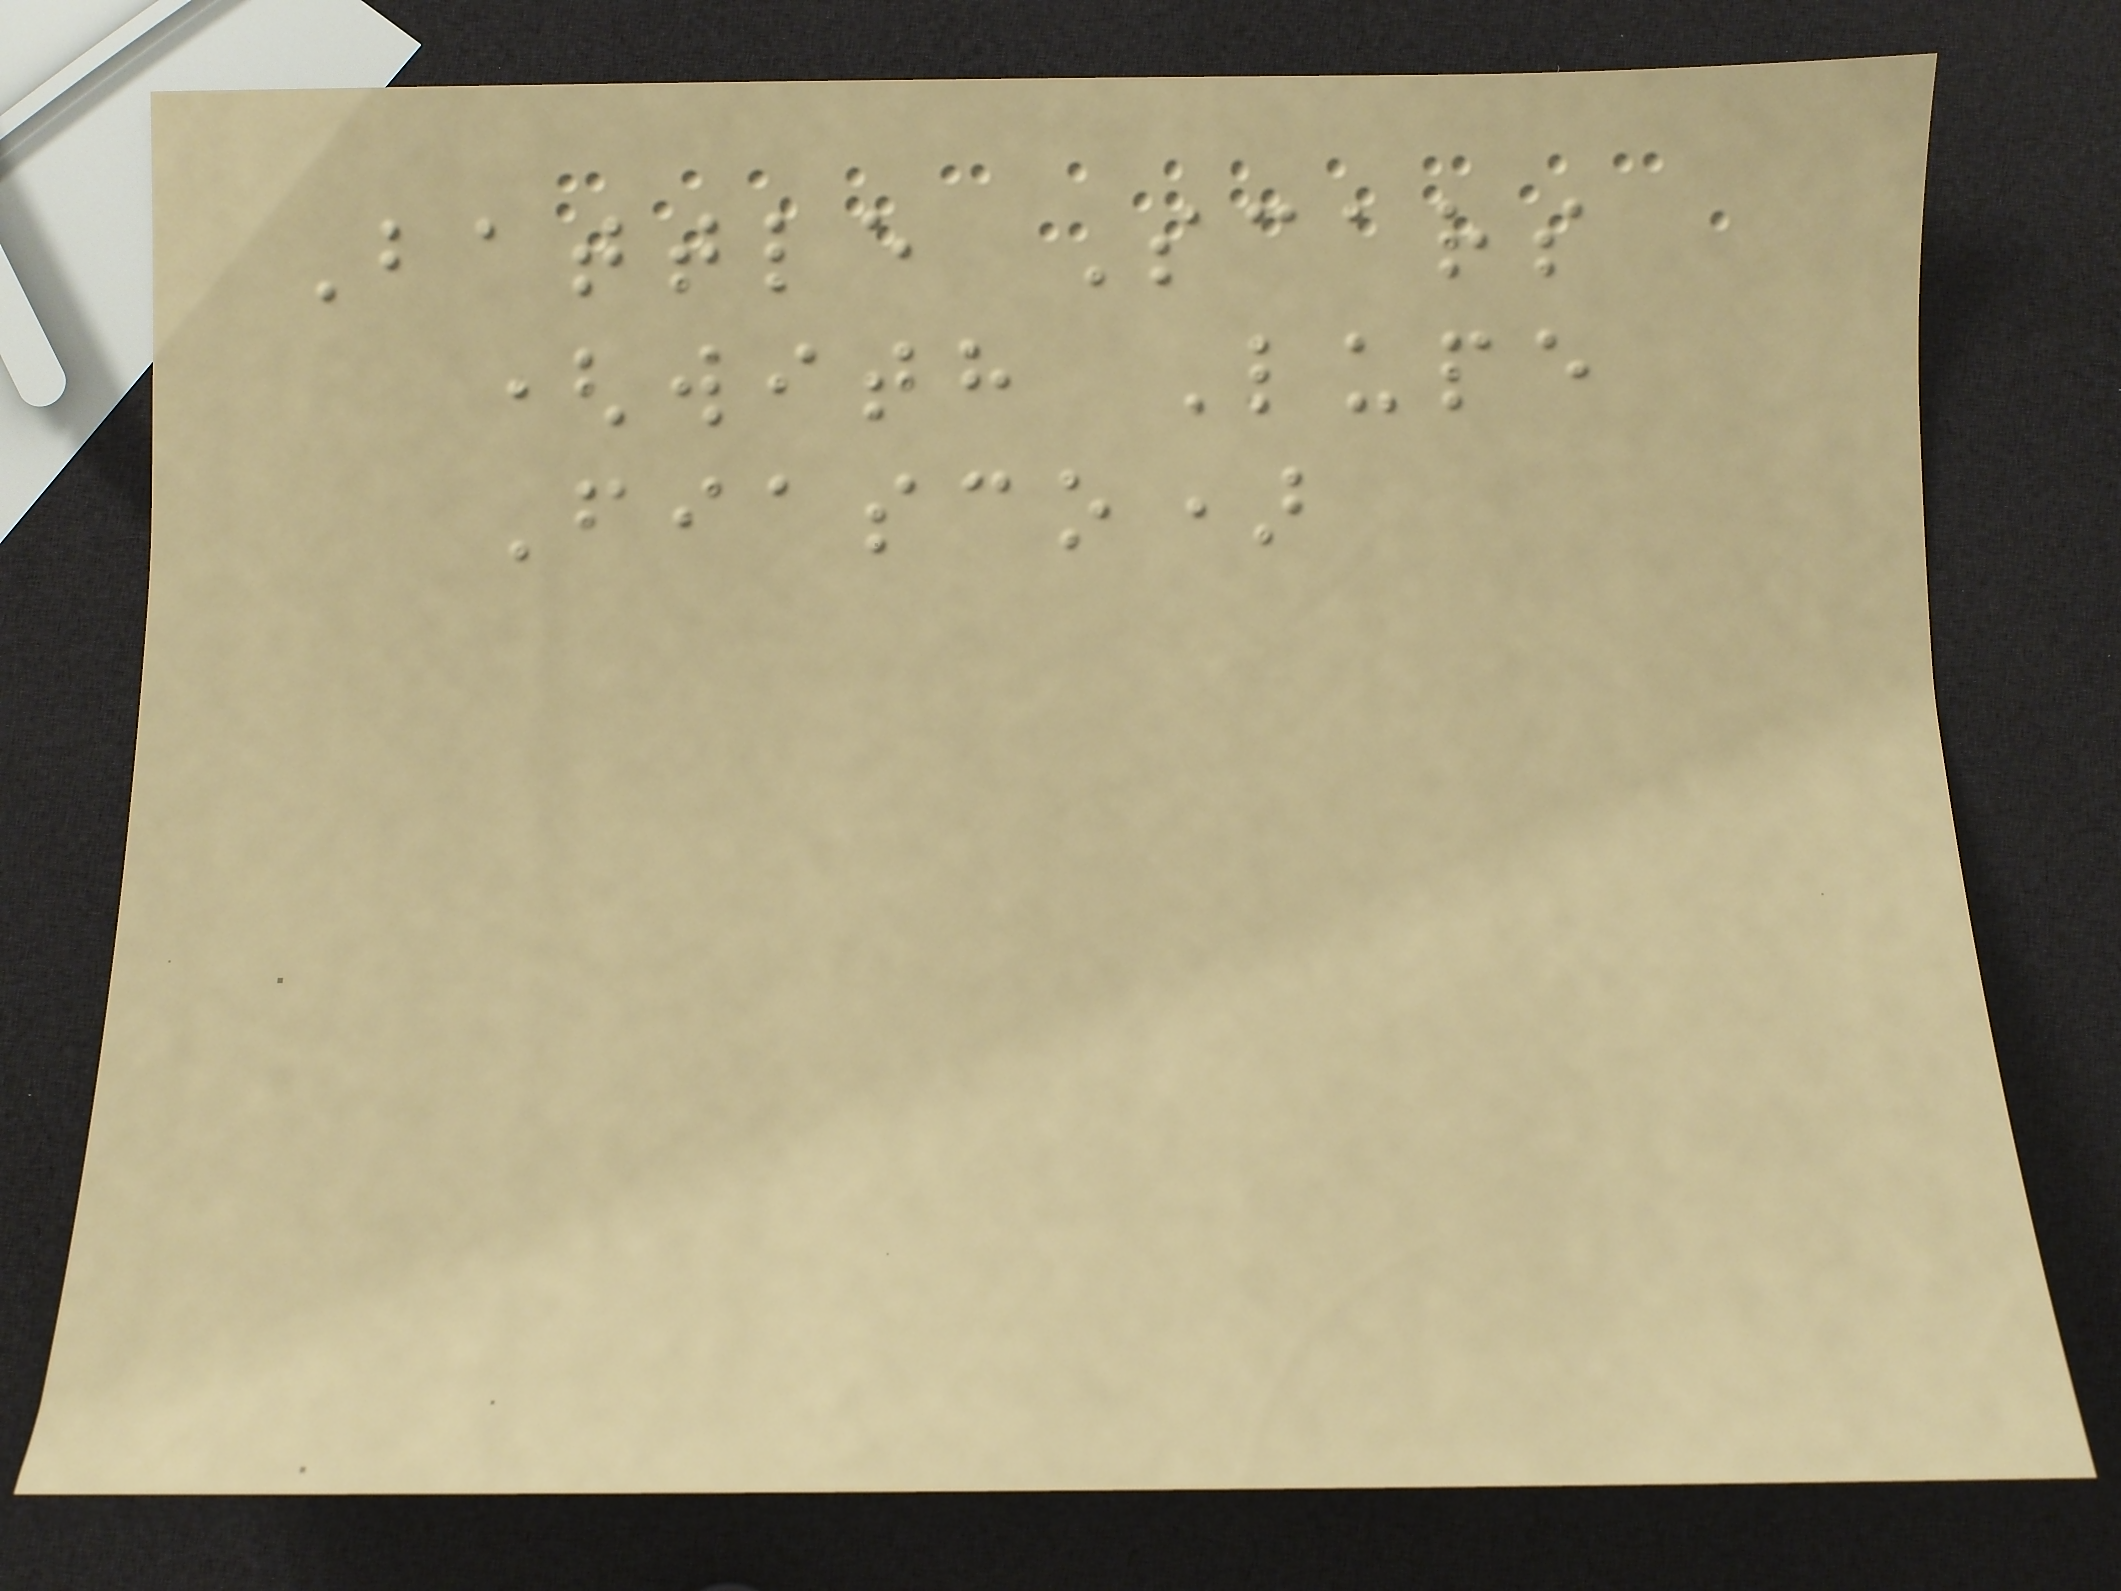Battle Scars
(with Lupe
Fiasco)
